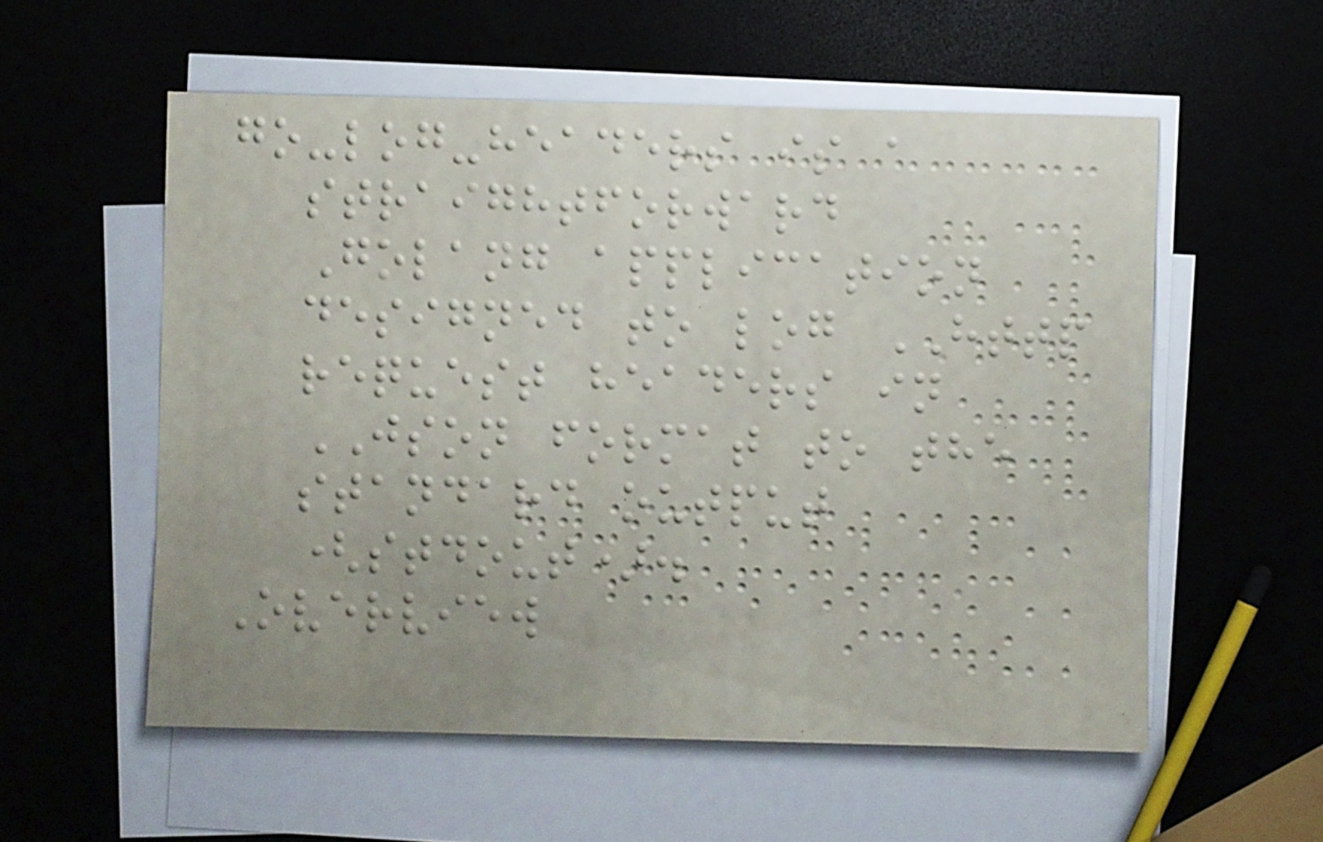go-log-headers is a
straightforward
Golang application
designed to log HTTP
request headers in
JSON format to the
standard output
(stdout).
Overview
